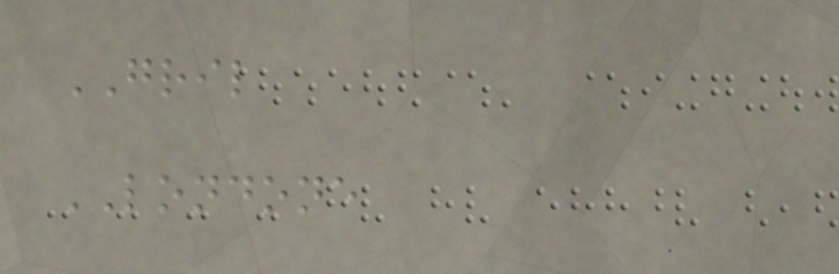GRIL
LONDONE
